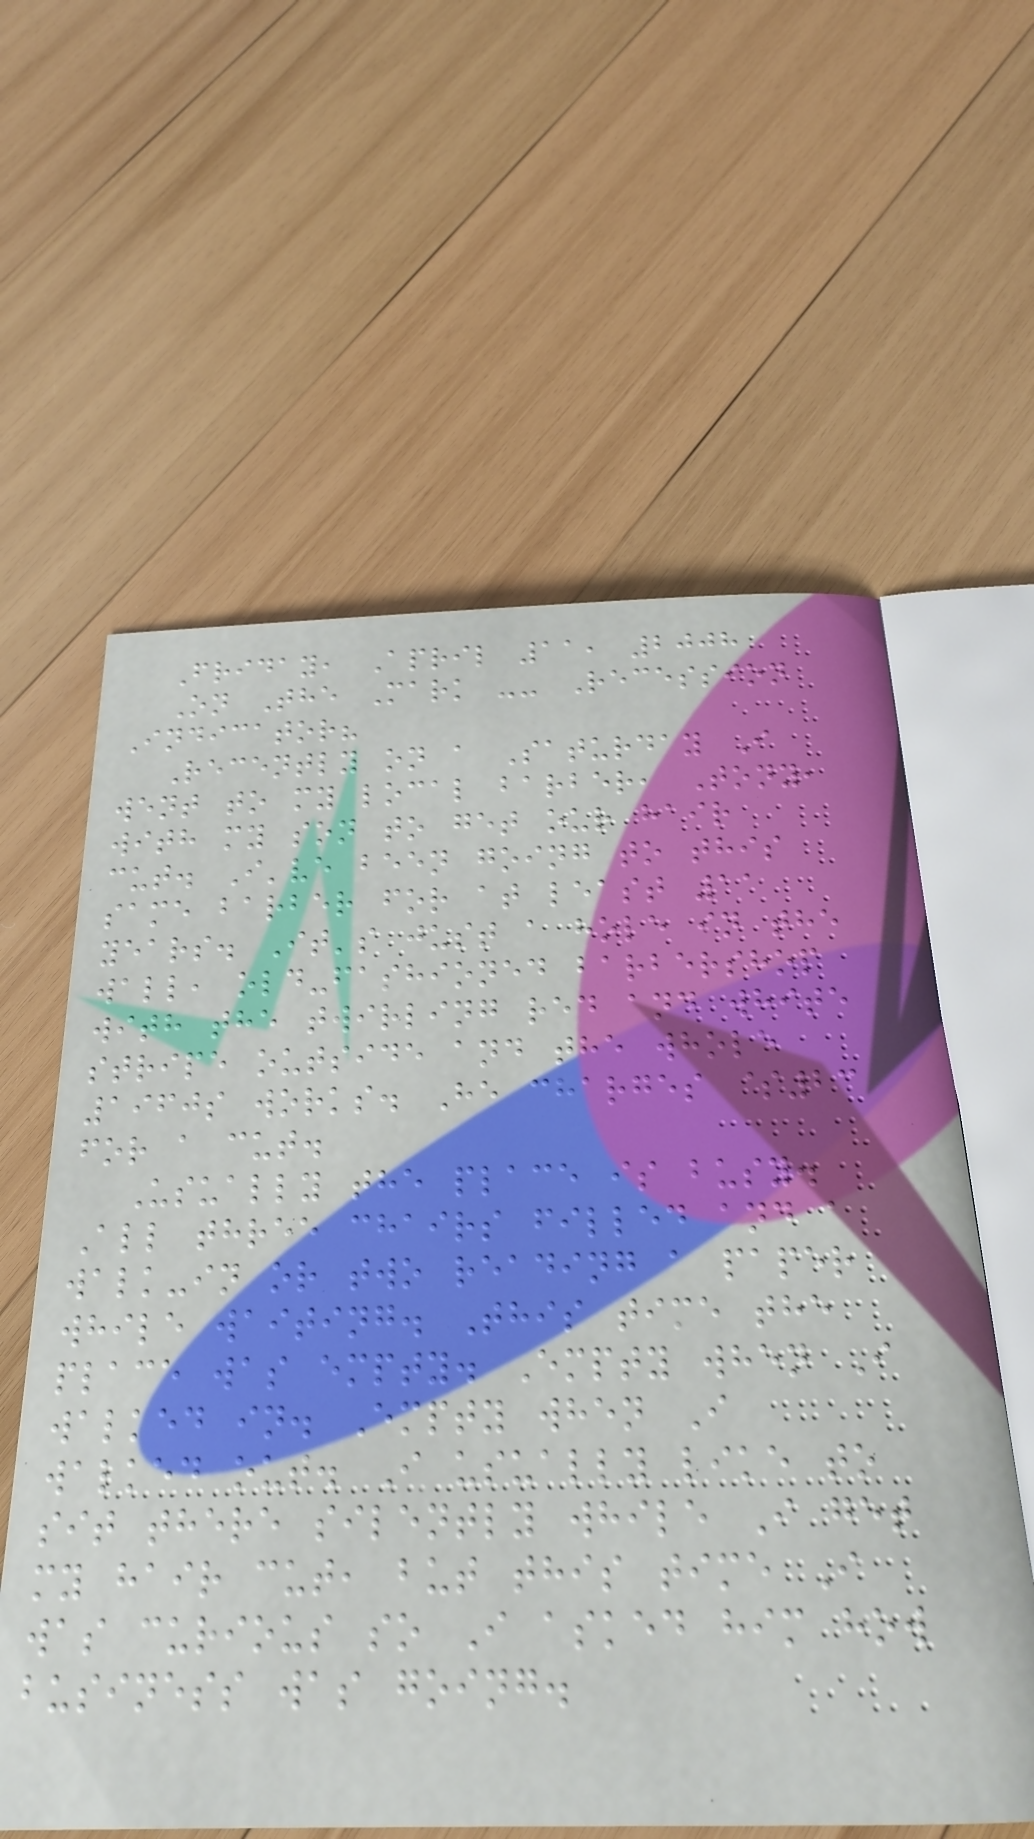Friday, April 11, 2008
On The Mark -- Recession
Indicator?
Recently on a Saturday I
went to my local barber, Tony,
with my son to get our hair
cut. I've been going to this
same barber for at least 11
years. It's just a hole in the
wall, old-fashioned barbershop
with the twirling red and white
stripe outside and the whole
1960s works. He charges $23
for a cut.
Usually the place is busy.
All three chairs filled and a
walk-in or two reading a paper
while waiting. This time the
place was empty. Empty when I
walked in. Empty when I
walked out. I usually like to
sit there silently while I get
my hair cut, but this time I
was curious so I asked him how
business was going.
